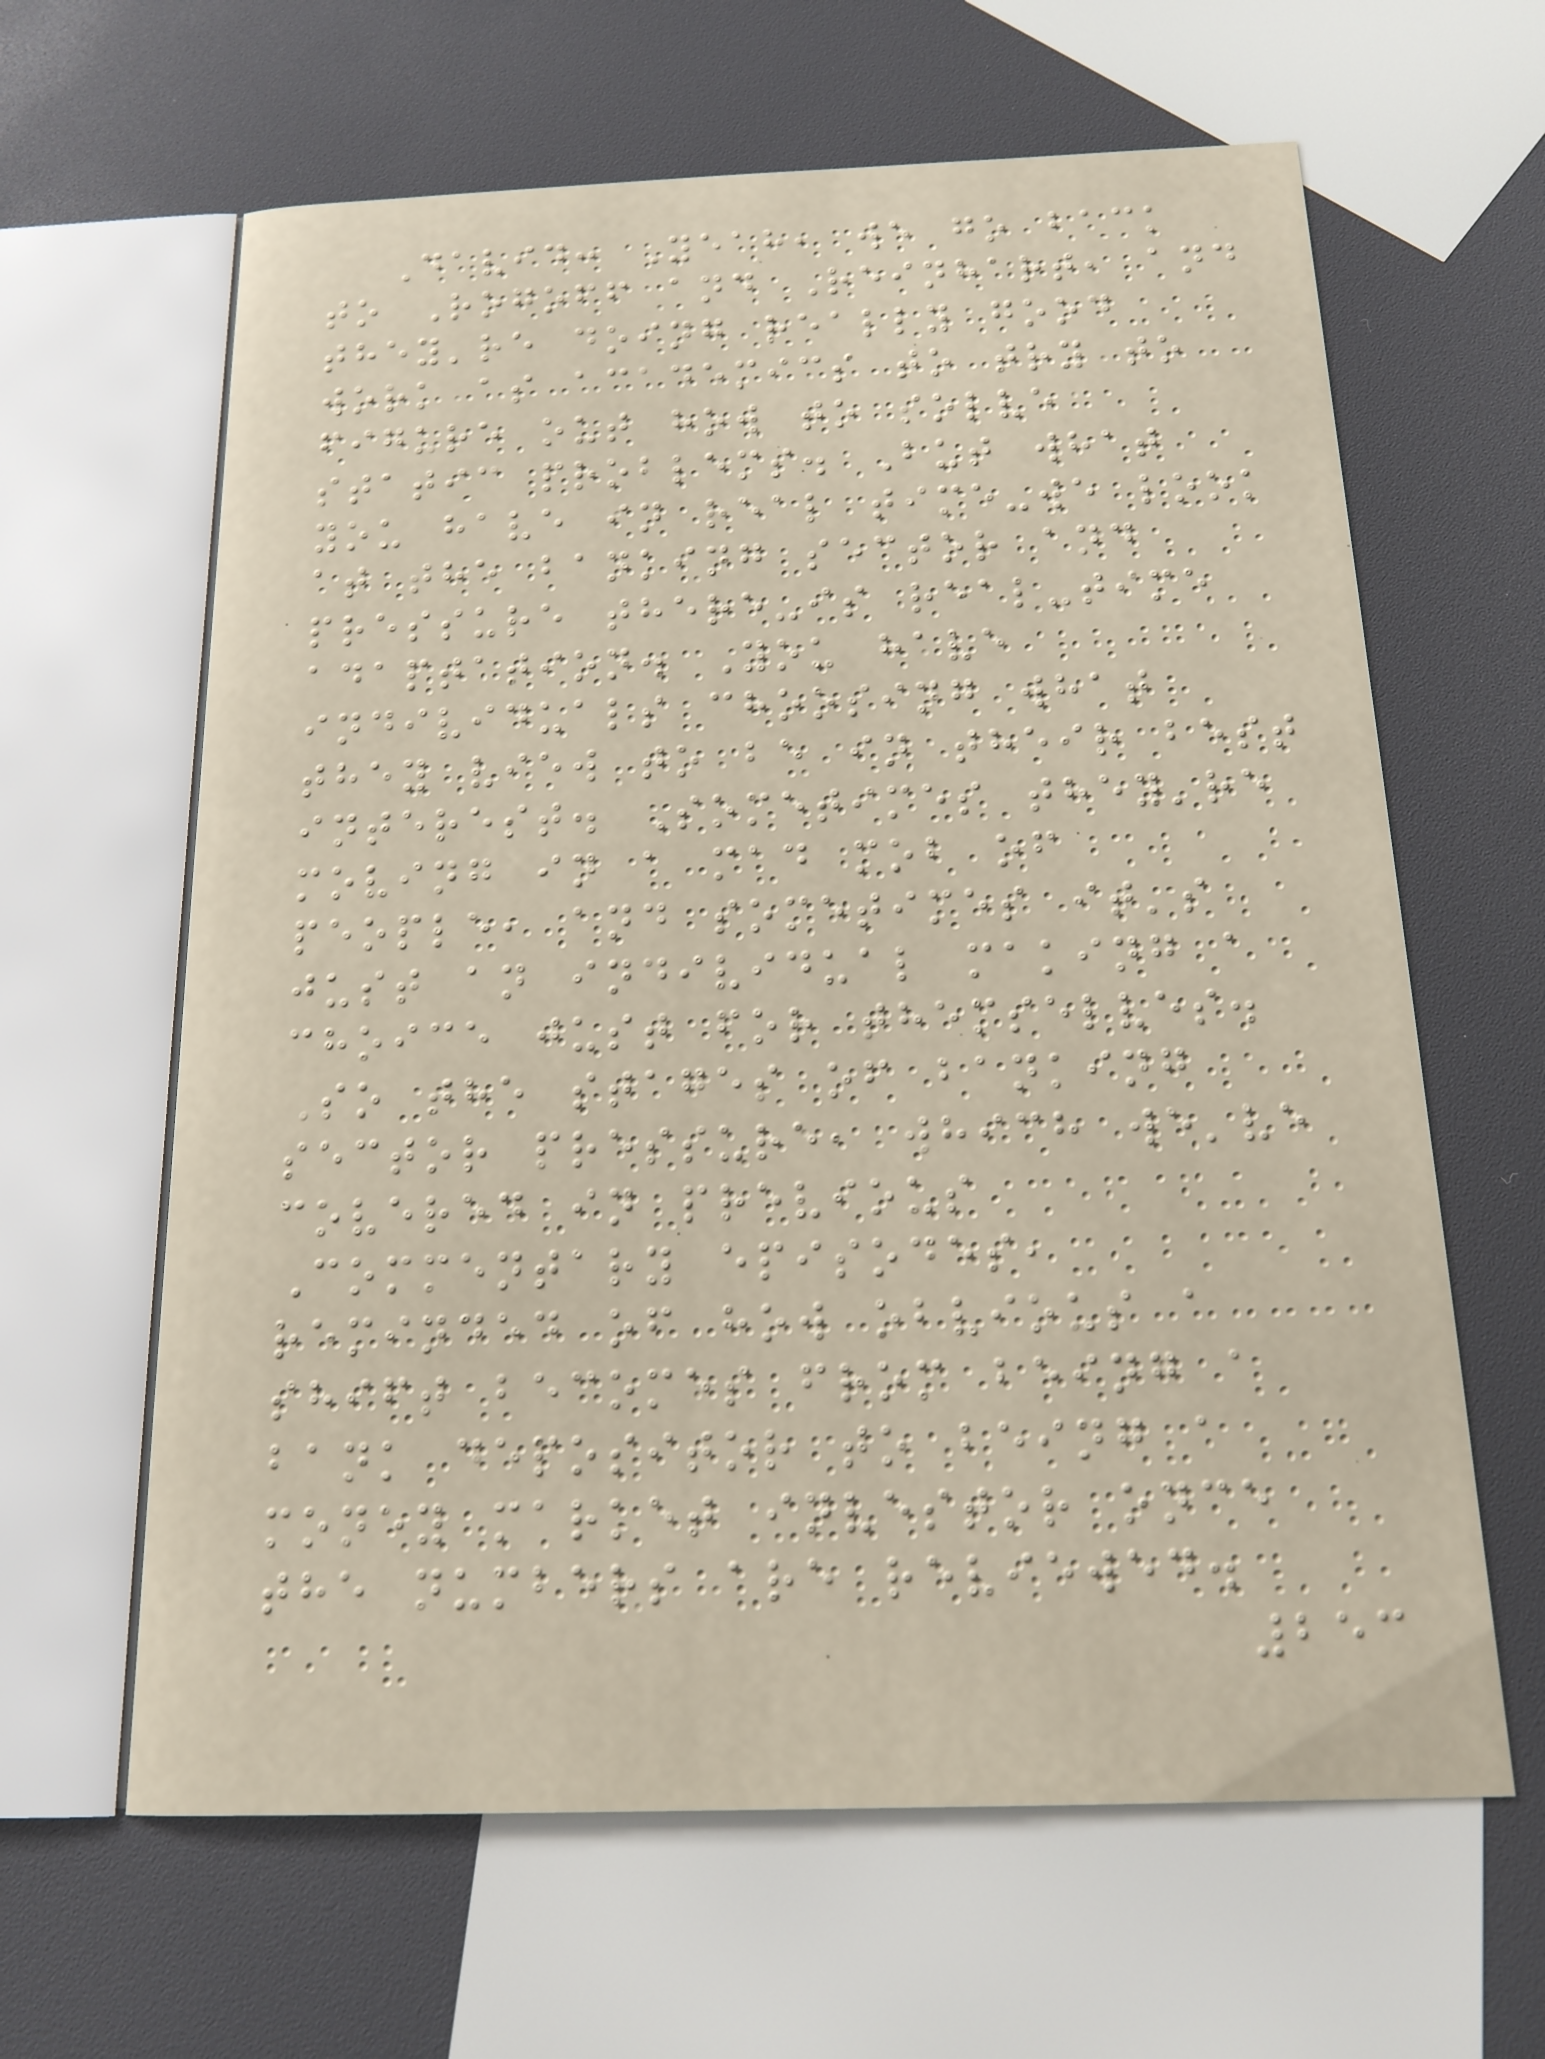David: Yeah, we go back
to Rogoff and Reinhart, and
they're doing really good
work as academics to try to
figure out how to solve
static problems. But what
you have in real time-we look
at the banking sector and
pressure there-is real-time
adaptation. You have
individuals choosing what
they view to be in their best
interest. Sometimes they're
moving in a mad mob of
people, and sometimes it's
just an individual making a
choice just for themselves.
So the stages of banking
sector pressure, which we've
covered in previous
Commentary episodes,
reminded of how obvious a
shift becomes from being a
bank depositor to being a
money market investor once
the numbers are reviewed.
253
